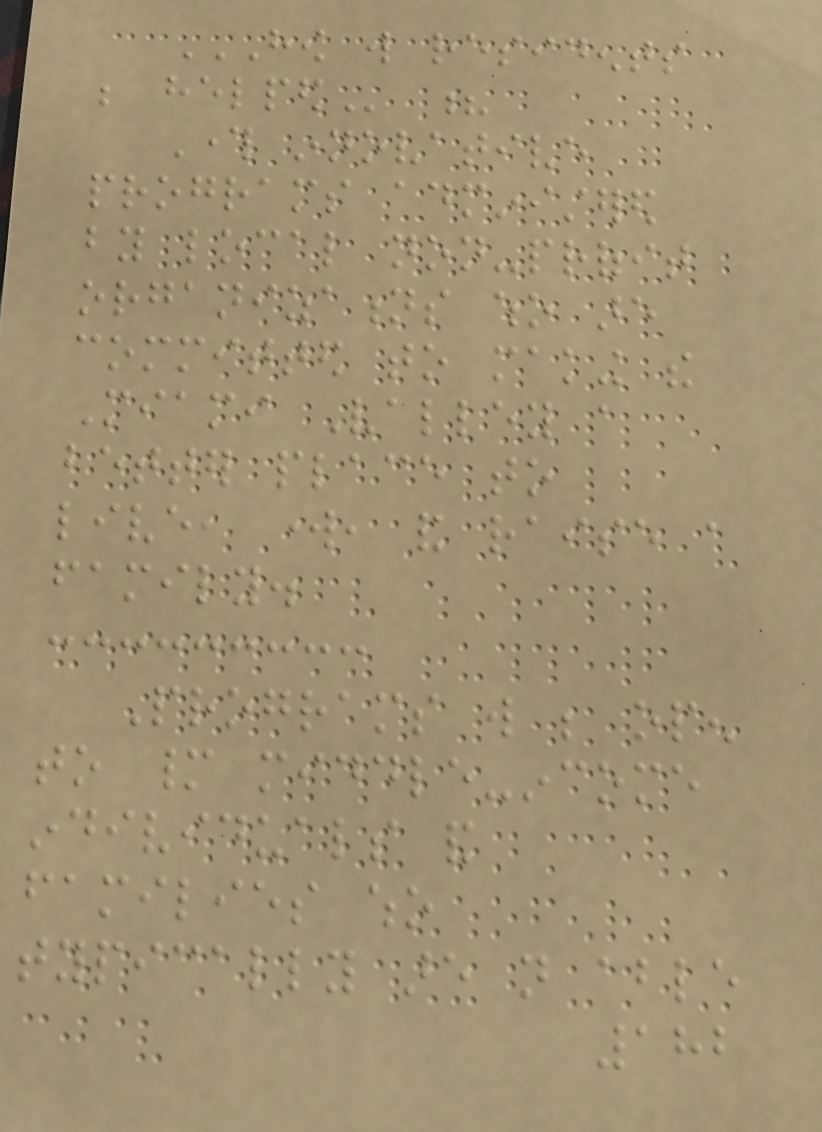HOW WILL RESIDENTS
BE HELPED ?
Through innovative
programs administered
by local non-profit
organizations who are
committed to making the
Miami Valley a
better place to
live, work, and raise a
family.
Programs will be open
to many middle-income
individuals and
families who
typically are not able
182
